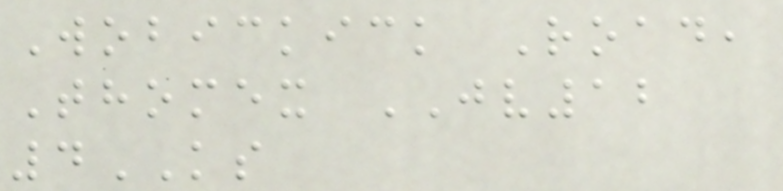Wobickick Road,
Thomex JV12
4KS
